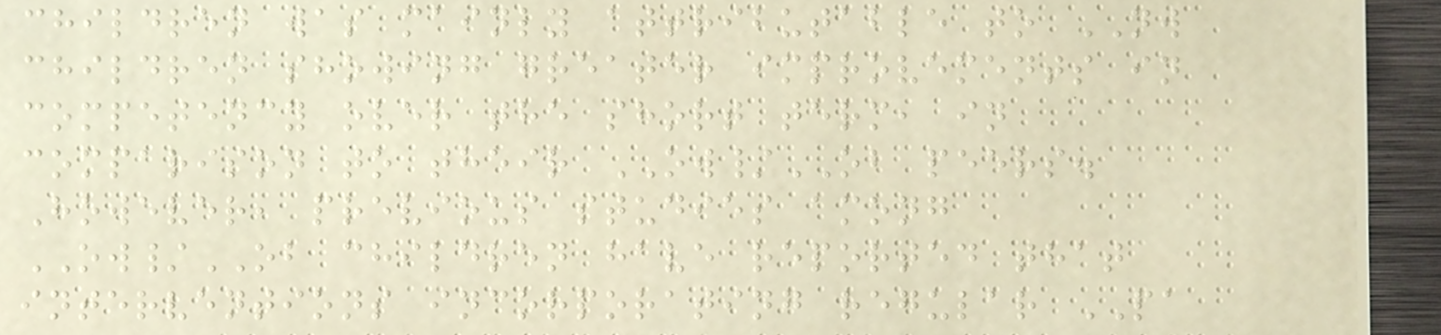children was mainly attributable to NW
children showing greater improvements in
competency over the short term, in
comparison to their OW/OB peers.
However, previous studies among
OW/OB children have reported that
interventions incorporating regular PA
